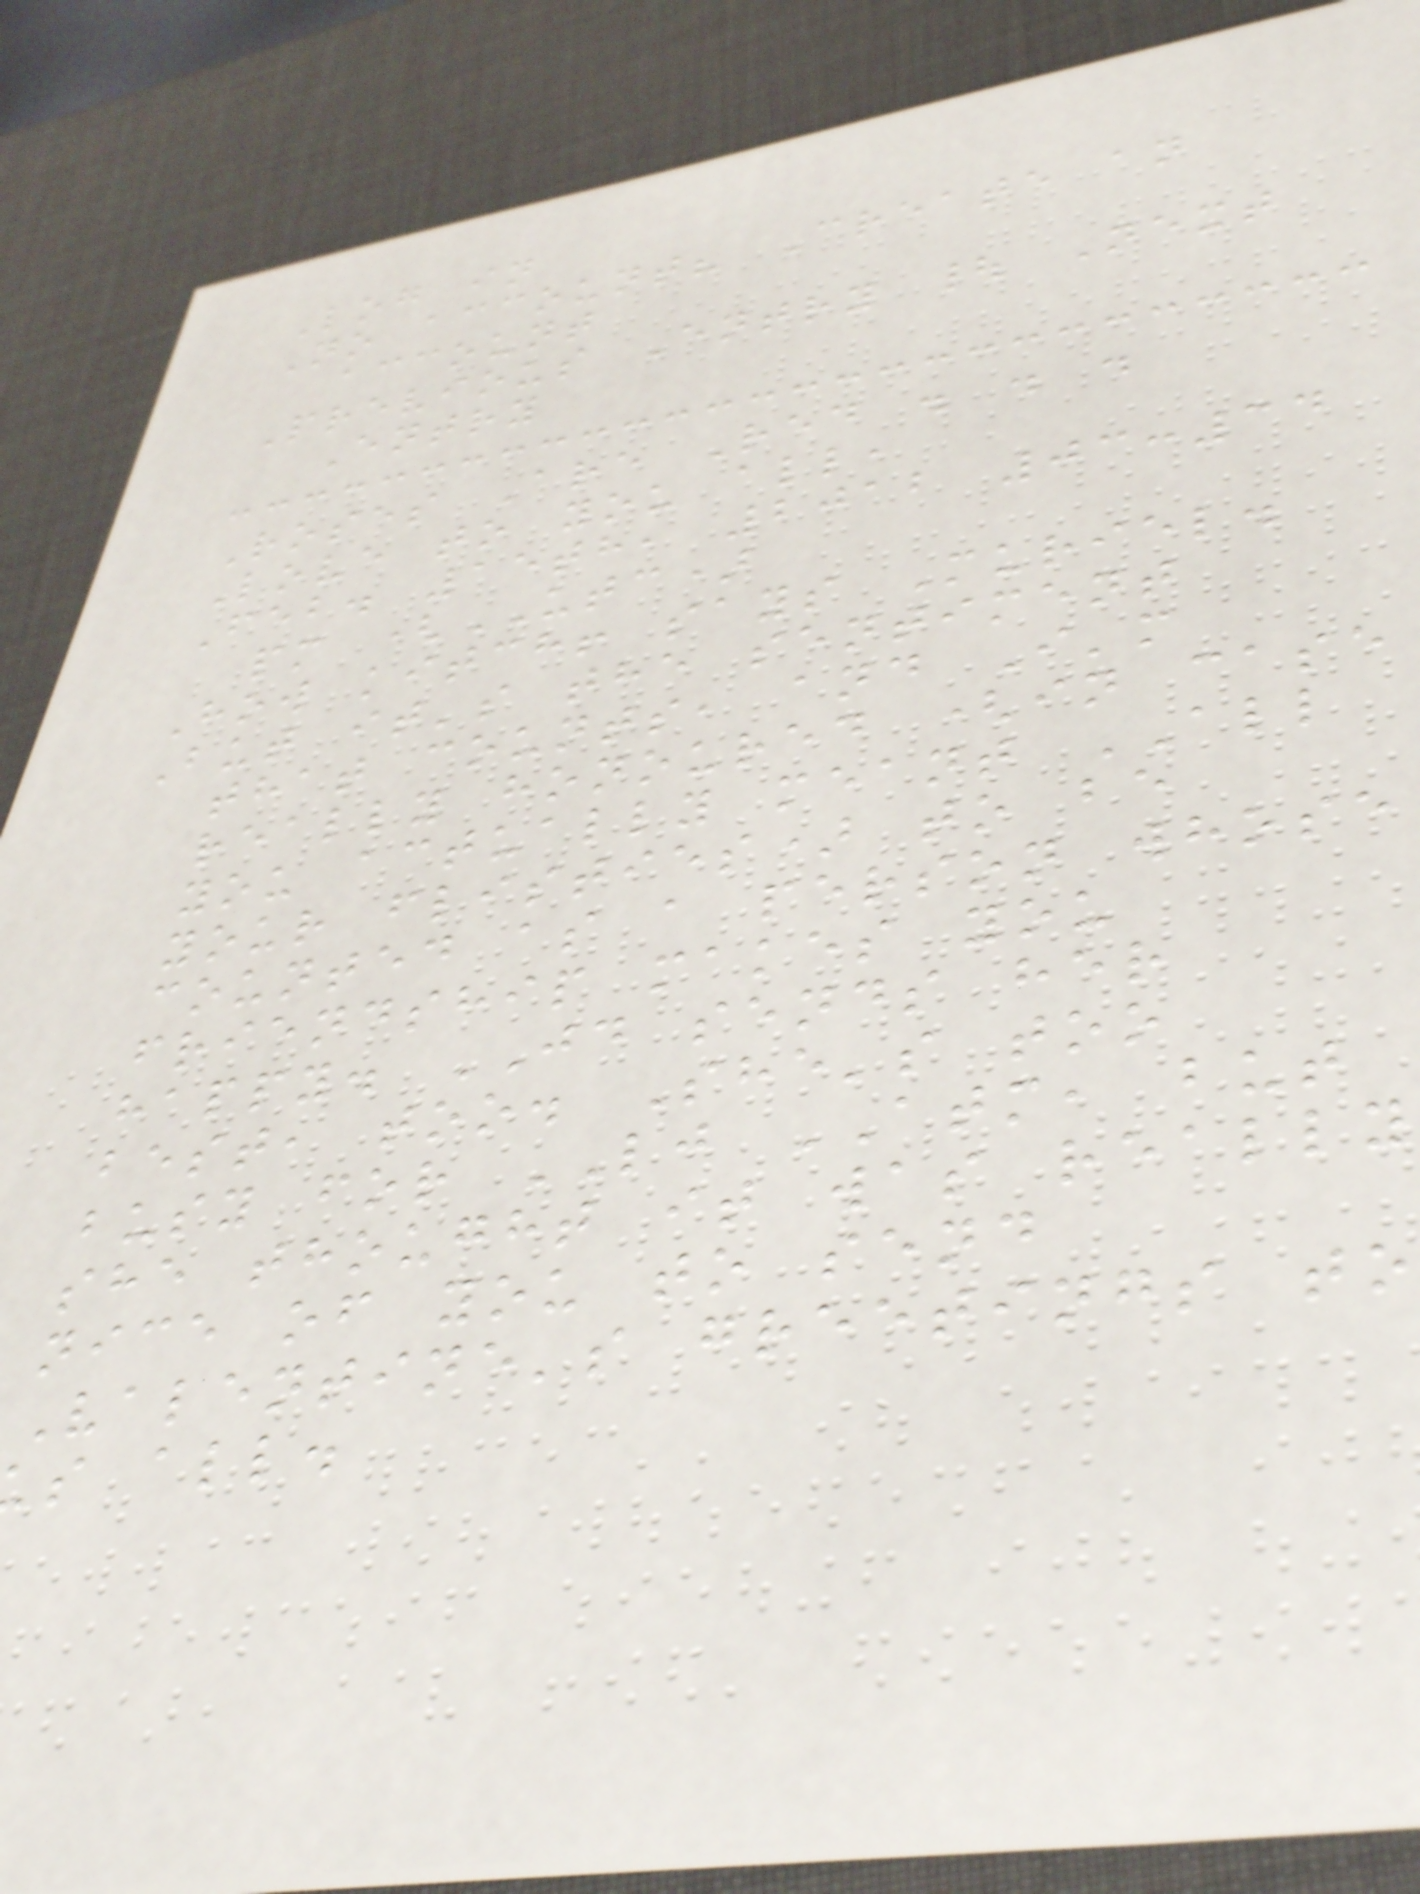Log in
No account? Create an
account
Previous Entry | Next
Entry
Roses Are Red . . .
Love to you all,
Feb. 15th, 2012 03:34
pm (UTC)
How kitch! says Muriel.
But it's the sentiment
that counts, and I'm
really honoured (in case
you actually meant ALL
your flisties) to be
counted as a person whose
friendship makes you
happy. JD sends her
best, too. She's too
busy for LJ ATM, but
she thought it was really
nice of you to send
Valentine's greetings to
s all.
